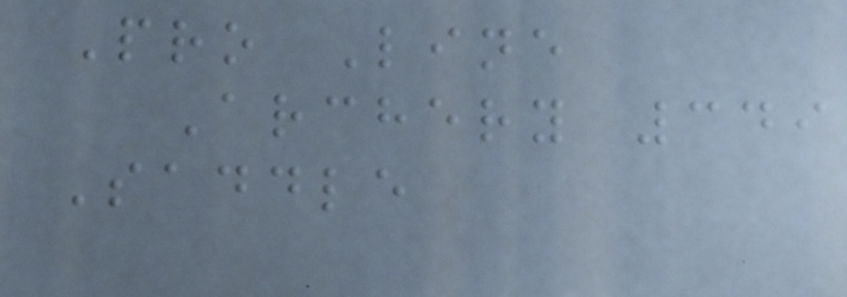Pro Line
Archery 349
Saddle
